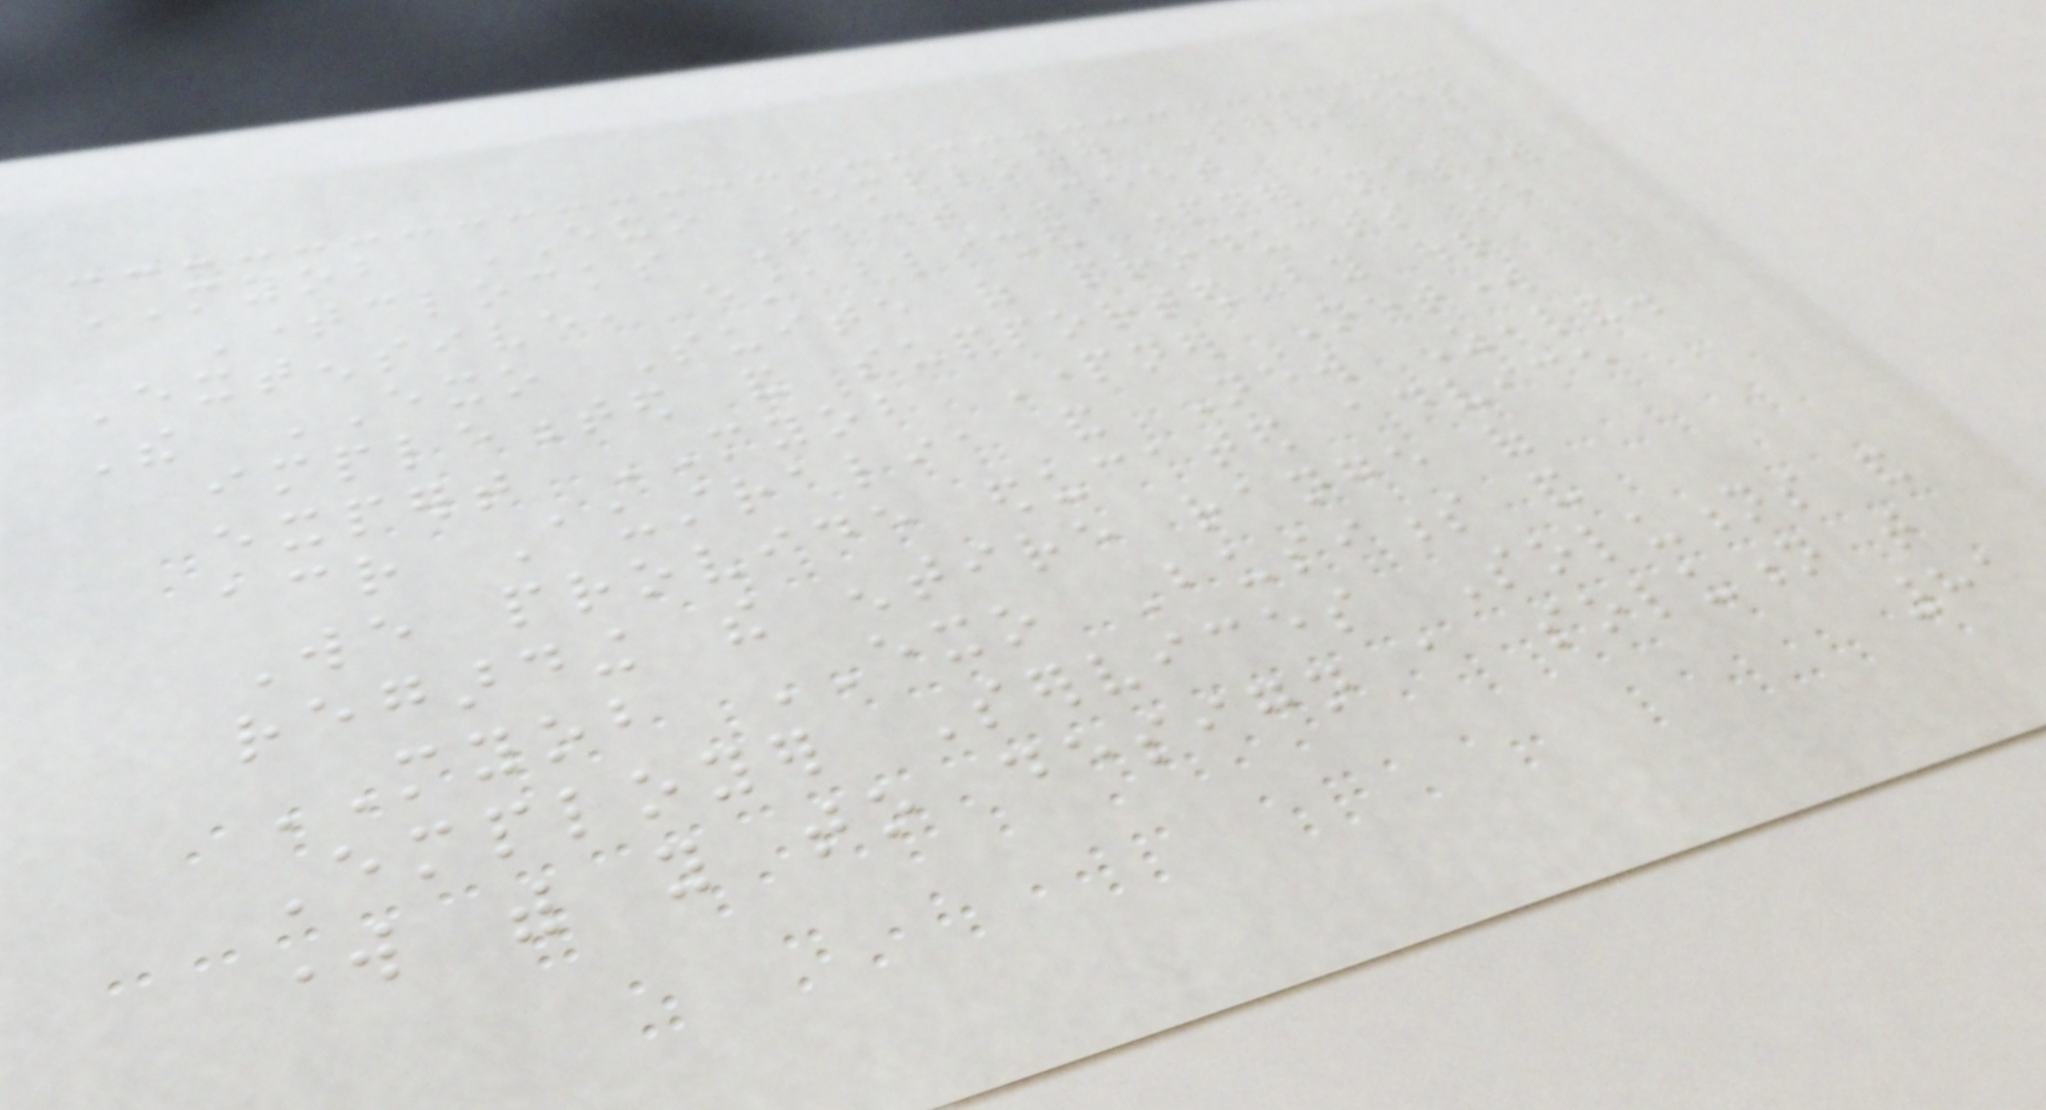MYOB EXO Employer Services
Timeclocks Fact Sheet
Extensive, established partner network
The EXO Suite of products are
implemented and supported by our
expert MYOB Partner Network
across Australia and New Zealand.
We provide educated advice
regarding the entire range of
MYOB EXO Business and
Employer Services Solutions and
work with you to design a solution that
81
